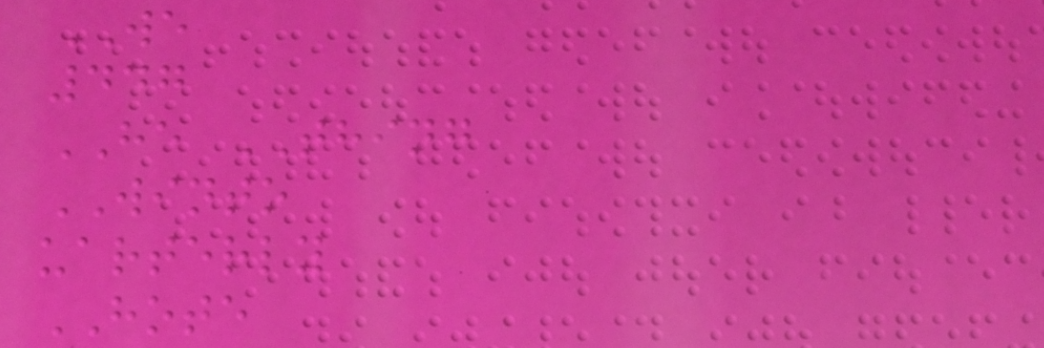WE
447
HE THING
WINTO
uarterly
HOTE
